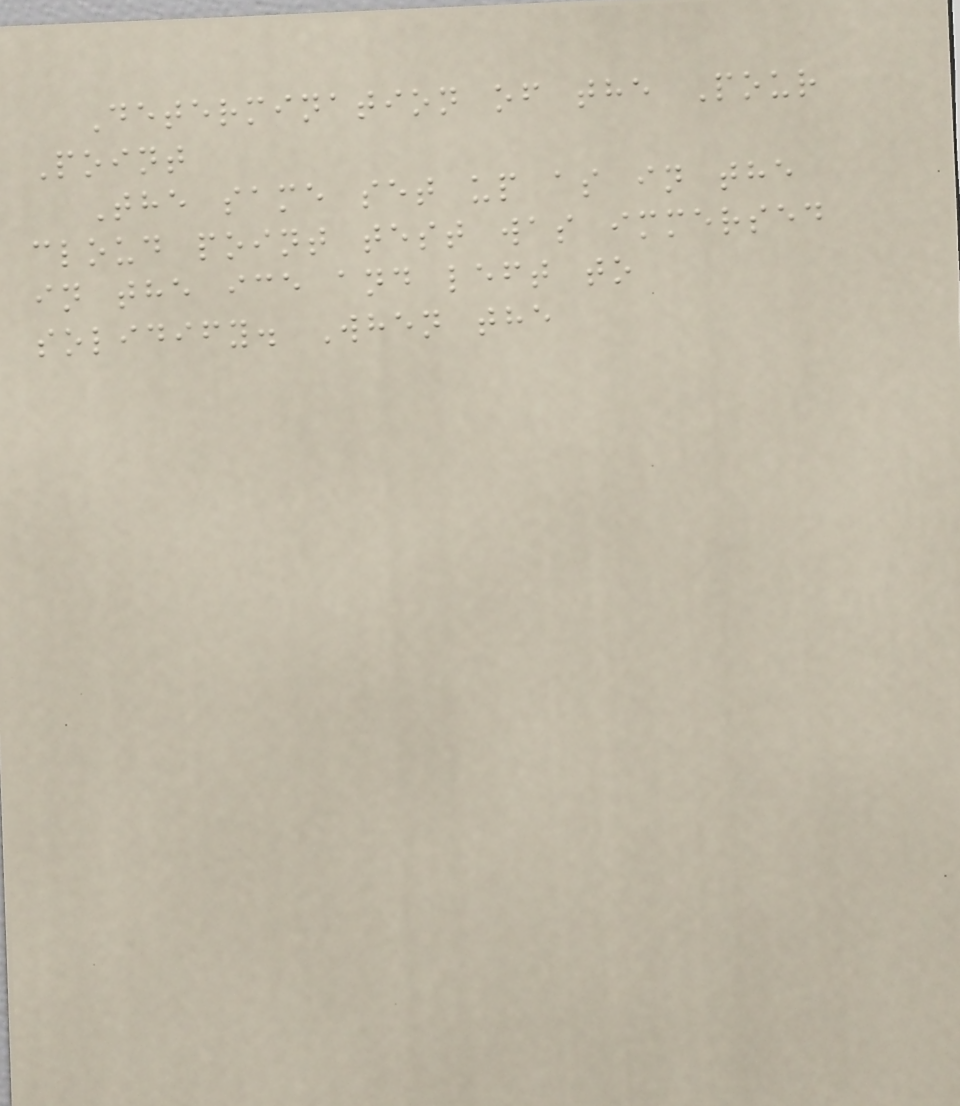Determination of the Pour
Point
The same set up as in the
cloud point test was immersed
in the ice and left to
solidify. When the
